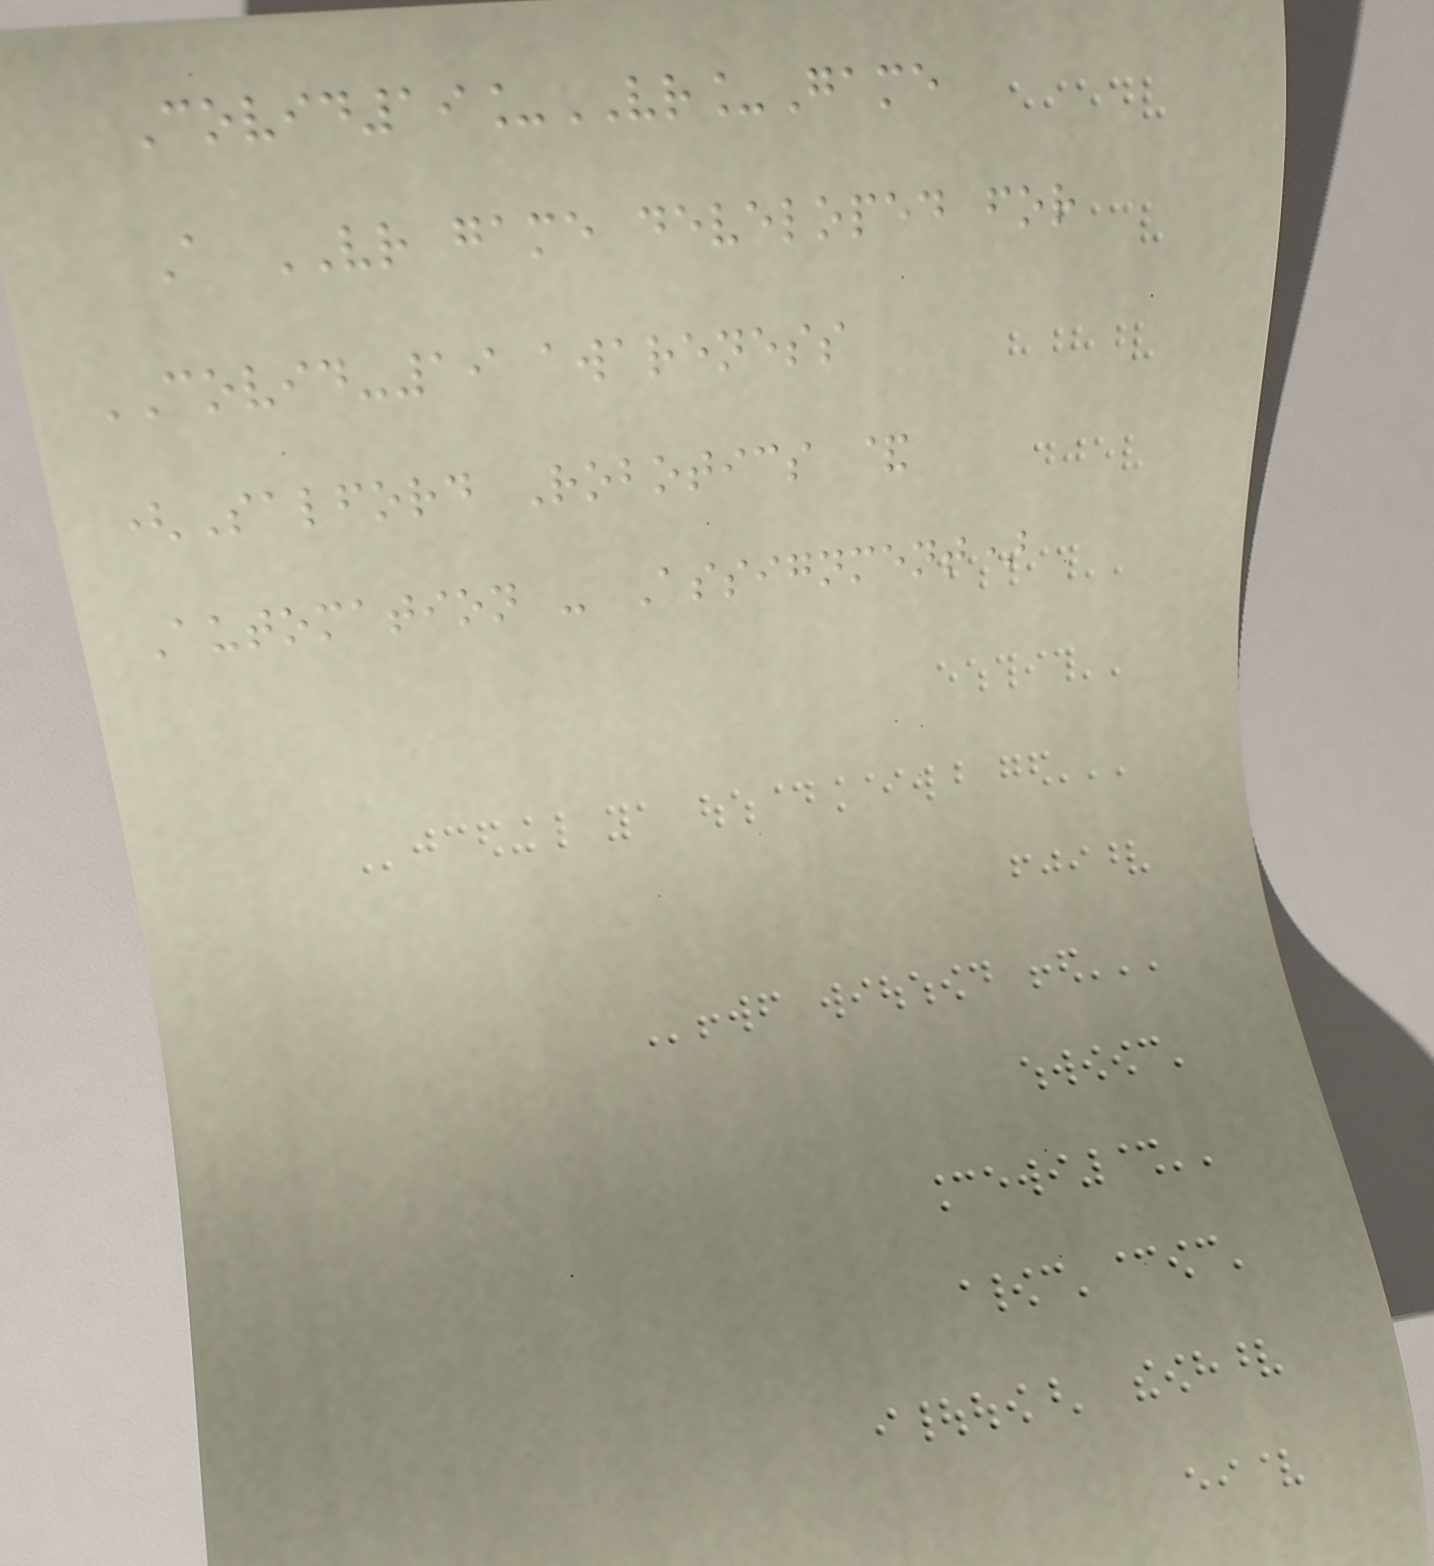Covid19_VR_Game
A VR game developed for
COVID-19 awareness
(Salford Robotics &
Automation - Assignment)
